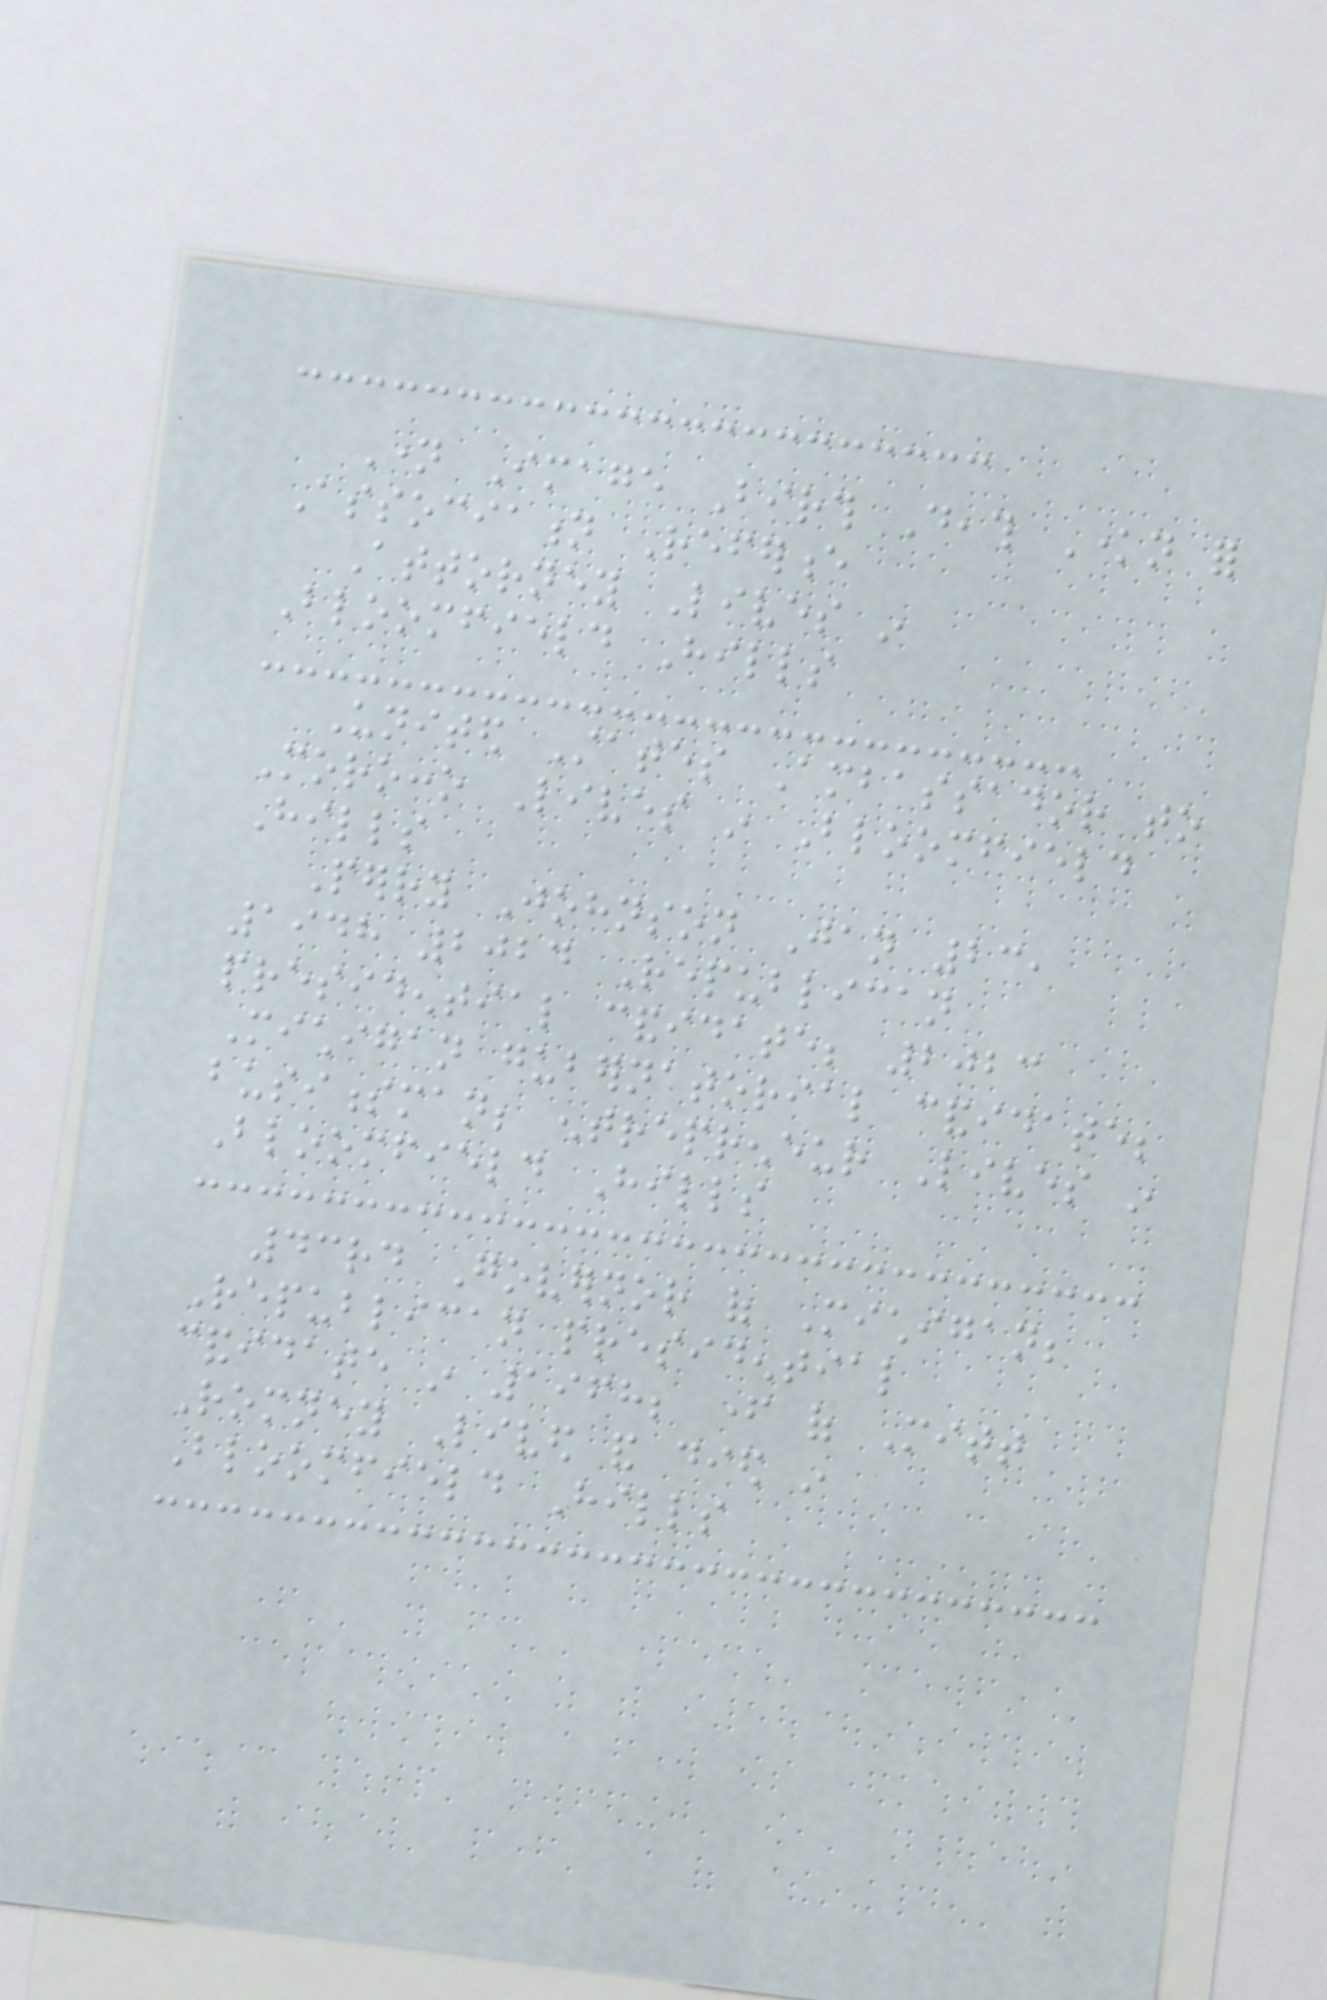Name Image Birth Death Known for
Association Reference
Attorney Lives in
Bloomfield Hills
United States Ambassador to
Morocco Lives in Bloomfield
Hills
Perry Johnson Jan 23,
1948 2024 Republican
presidential candidate; 2023
Michigan gubernatorial candidate;
businessman; entrepreneur Lives in
Bloomfield Hills
43rd Governor of Michigan;
Republican presidential
candidate in 1968; father of Mitt
Romney Lived and died in
Bloomfield Hills
